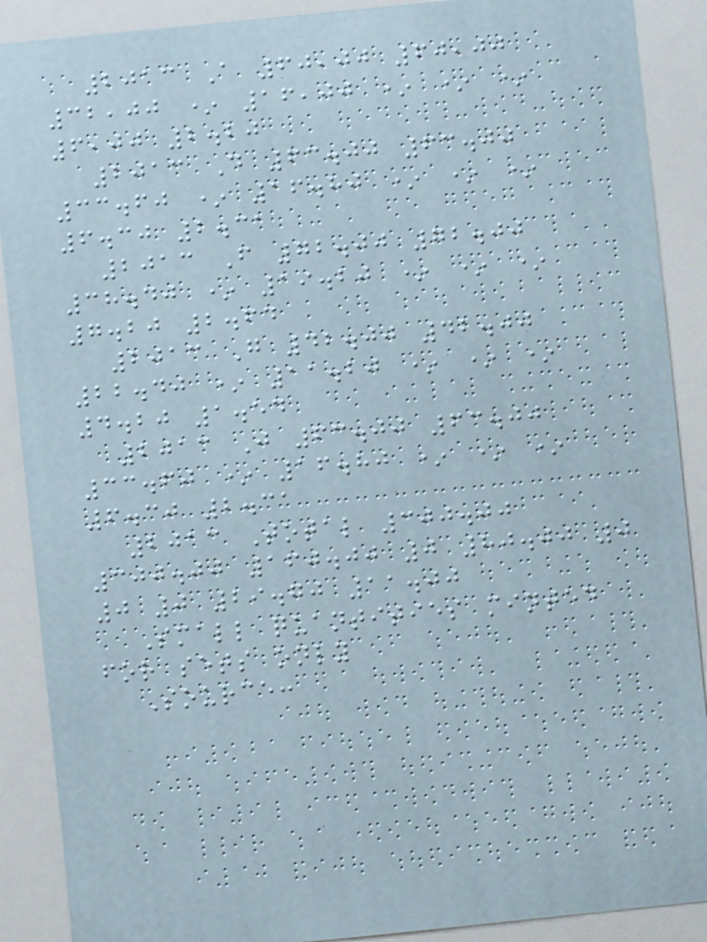2013 A 60,00 60,00
32,00 * 16,00 * * *
6,00 2.20
2013 D 63.00 63.00
33.60 * 16.80 * * *
6.30 2.31
2013 F 72.00 72.00
38.40 * 19.20 * * *
7.20 2.64
2013 G 42.00 42.00
22.40 * 11.20 * * *
4.20 1.54
2013 J 63.00 63.00
33.60 * 16.80 * * *
6.30 2.31
2013 Total 300.00
300.00 160.00 0 80.00 0
0 0 29.70 11.00
Small quantities minted
for sets only
Source:
